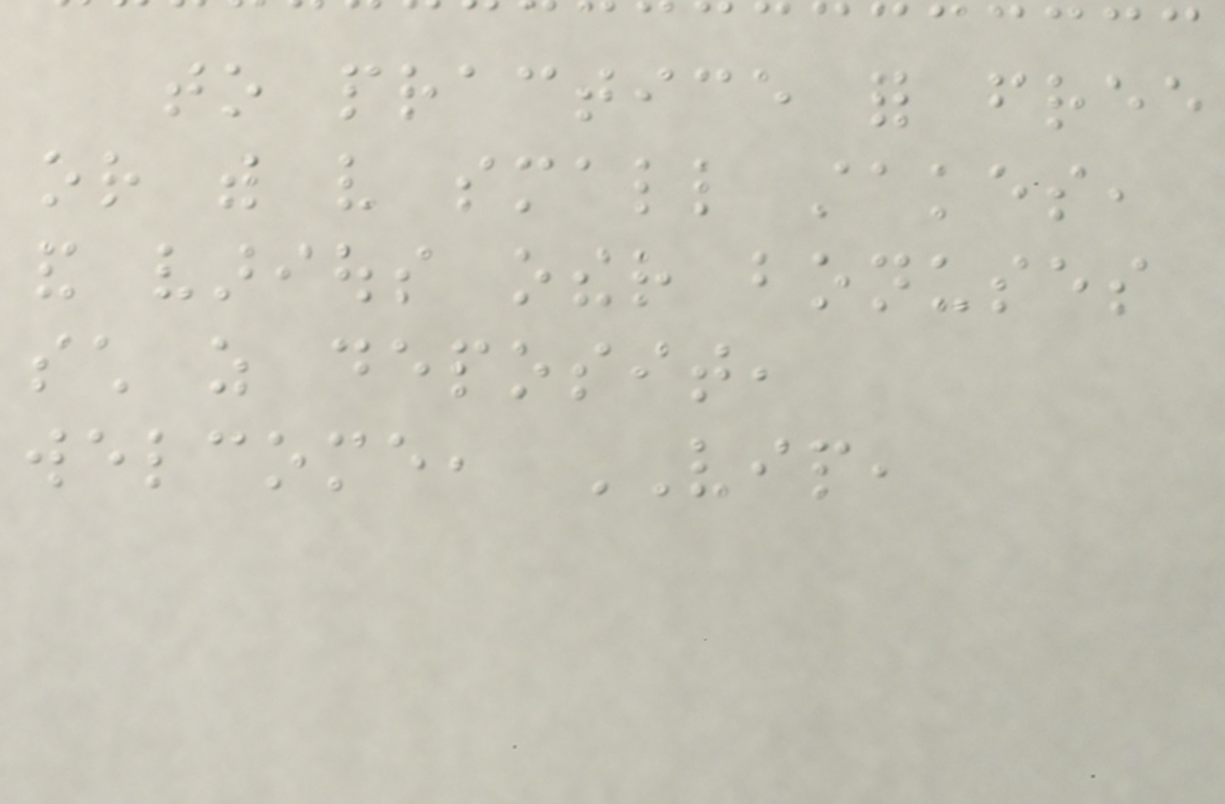to practice for free
or with very small stakes,
and various other bonuses
such as deposit,
welcome, VIP,
